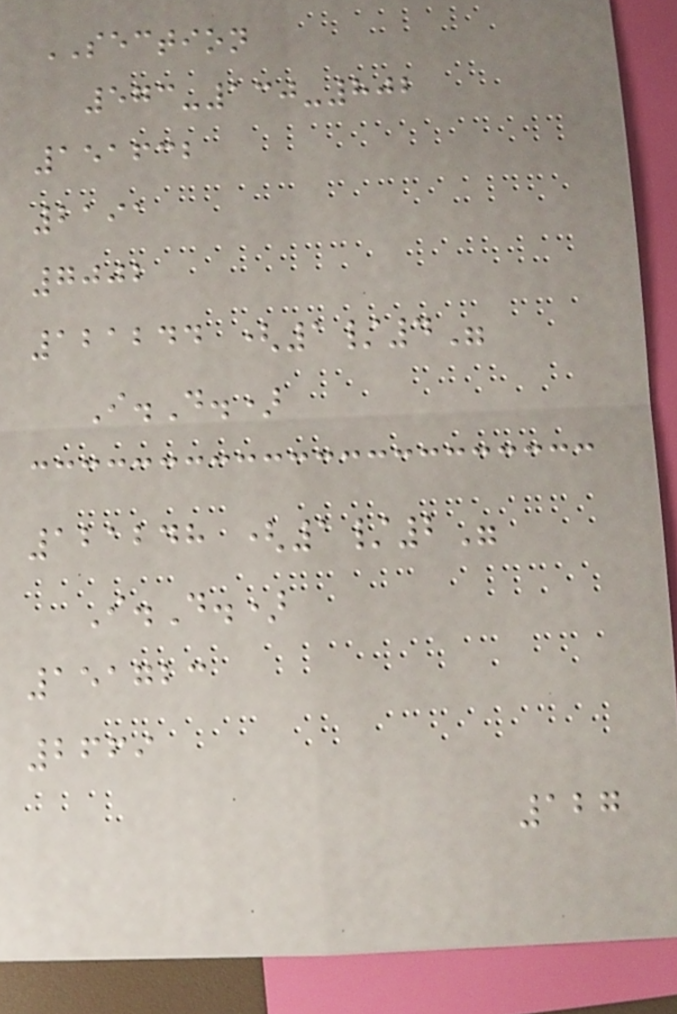SECTION
573-130-802
151632
2191
7002
121244 (1/4"
I.D.)
121248 (1/2"
I.D.)
151723
2669
127
